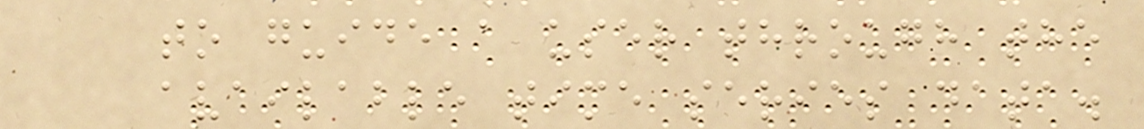to guide a user through the
available time series data.
